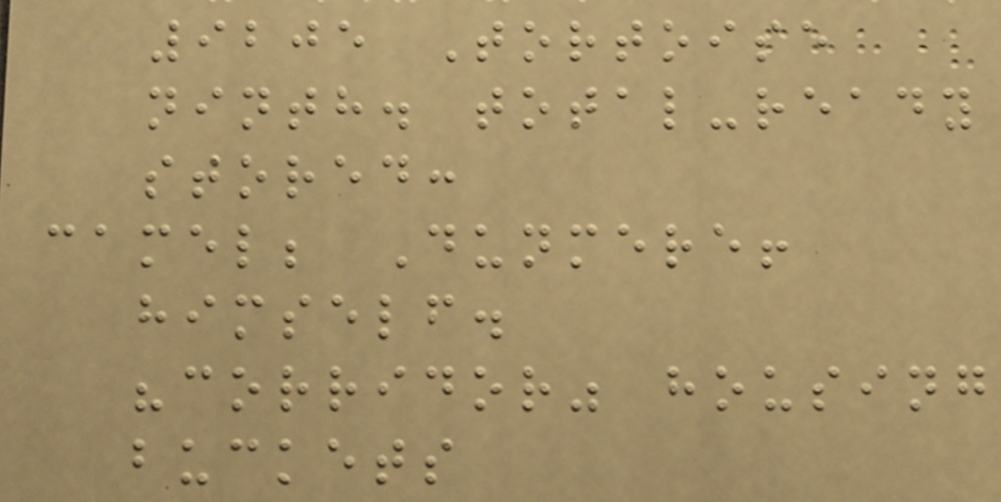9205 Tortoise
ninth. total-ready
stored:
camel; Dunmere!
himself.
"corridor" housing
buckets
